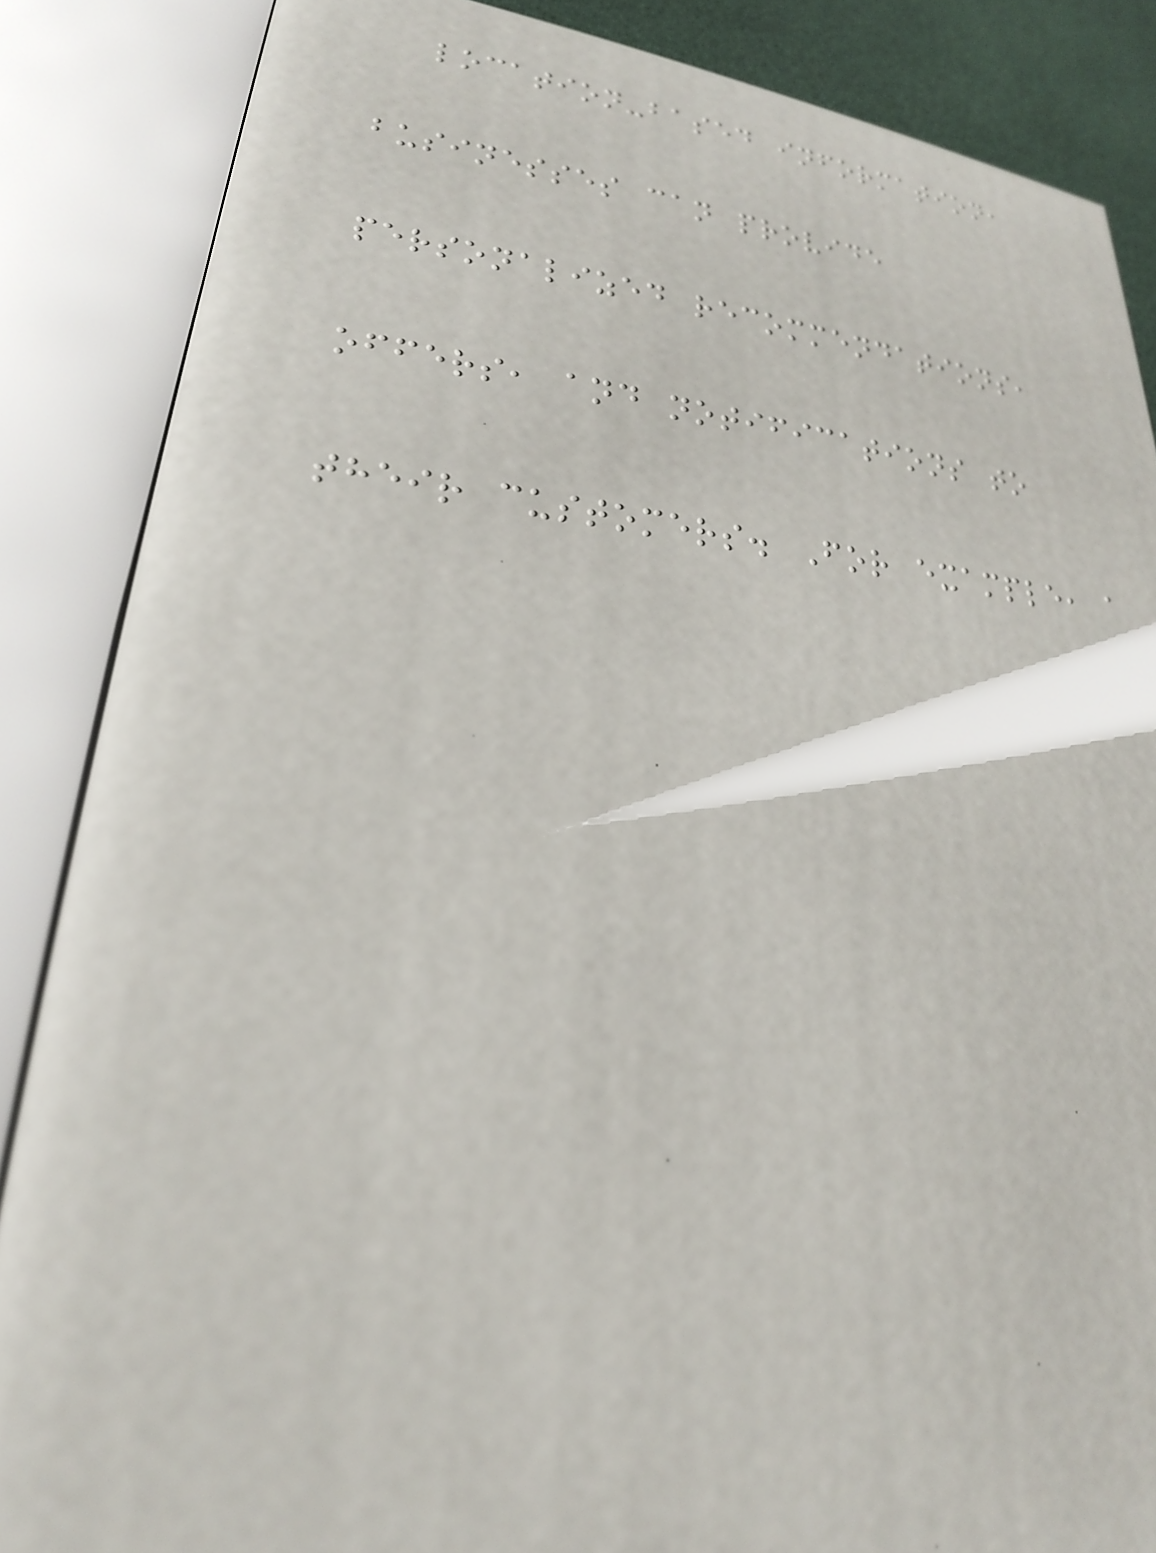location-based information,
businesses can provide
personalized recommendations,
offers, and notifications to
their customers. For example, a
